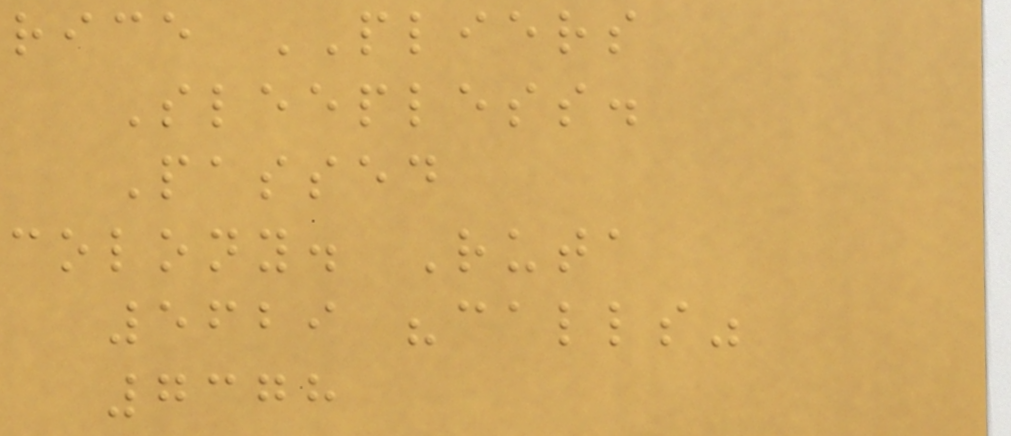rice PLIERS
Sleepless.
Passed
colony. Ruta
5629 "calls"
7378
